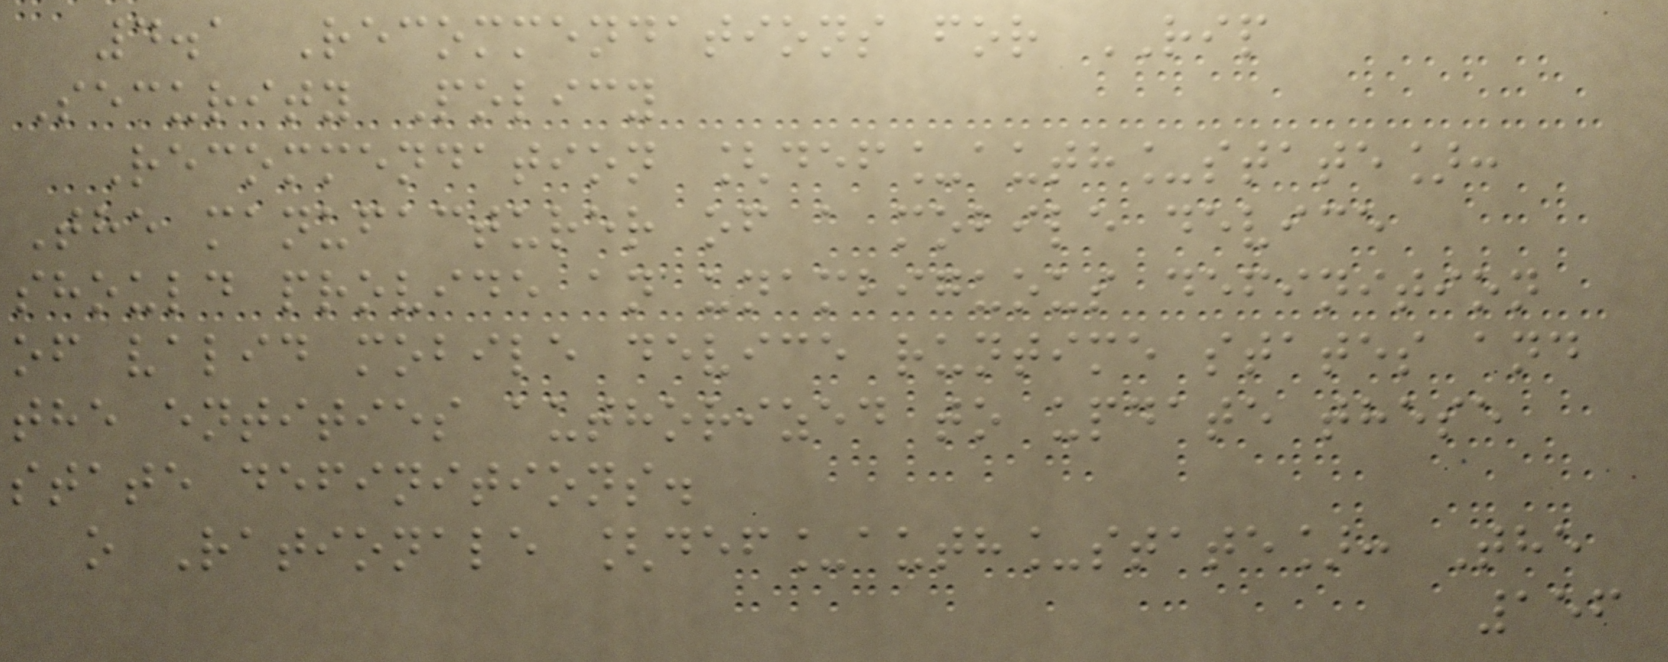4.1 Recommendations for RIP
Security Policy
Recommendation [def_auth_state]:
The manufacturer of a mobile device
should provide an unambiguous definition
of valid mobile device runtime states and
the entities authorized to update these
state definitions.
o Rationale [def_auth_state]: The
156
